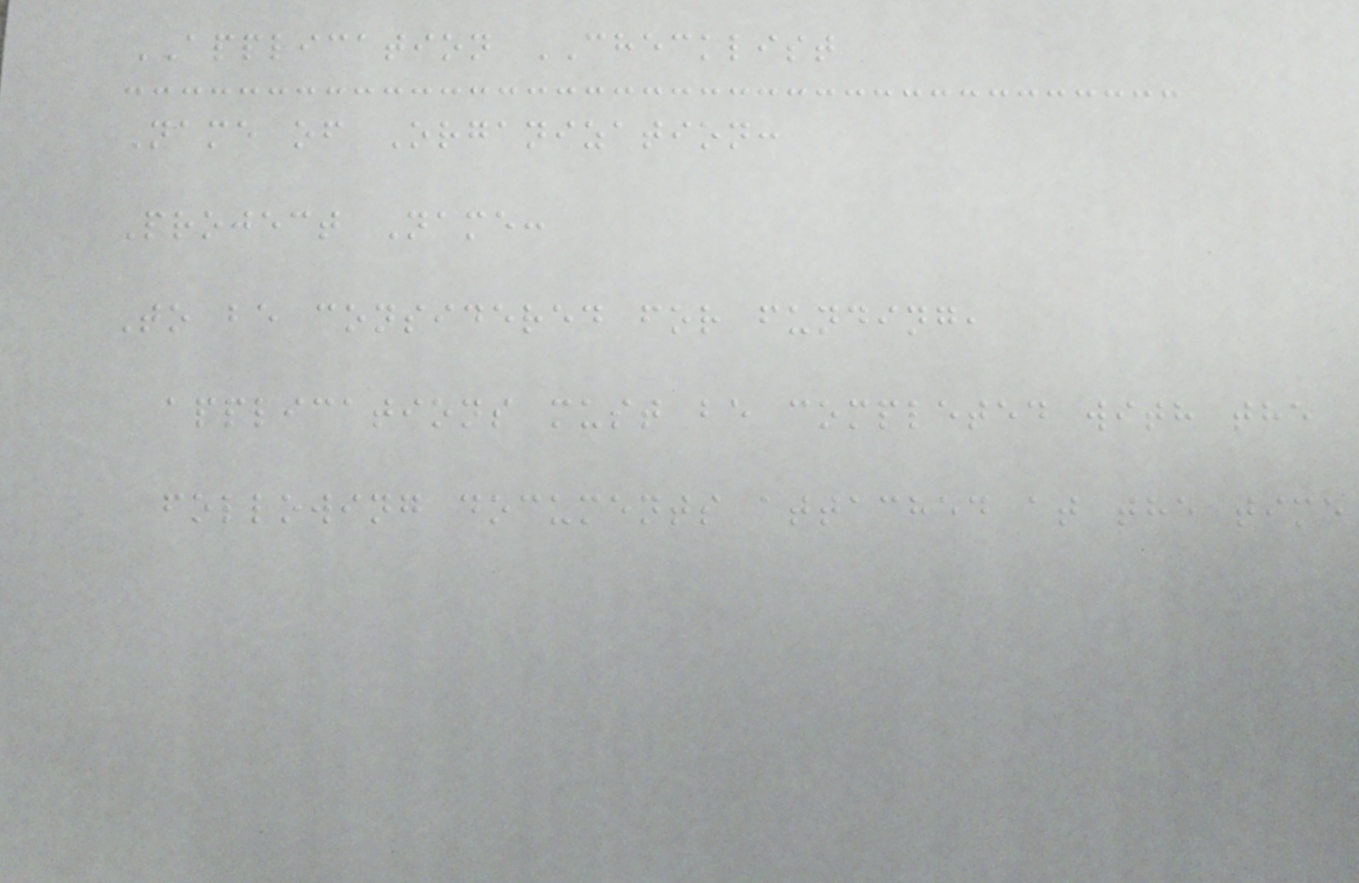APPLICATION CHECKLIST
Name of Organization:
Project Name:
To be considered for funding,
applications must be completed with the
following documents attached at the time
